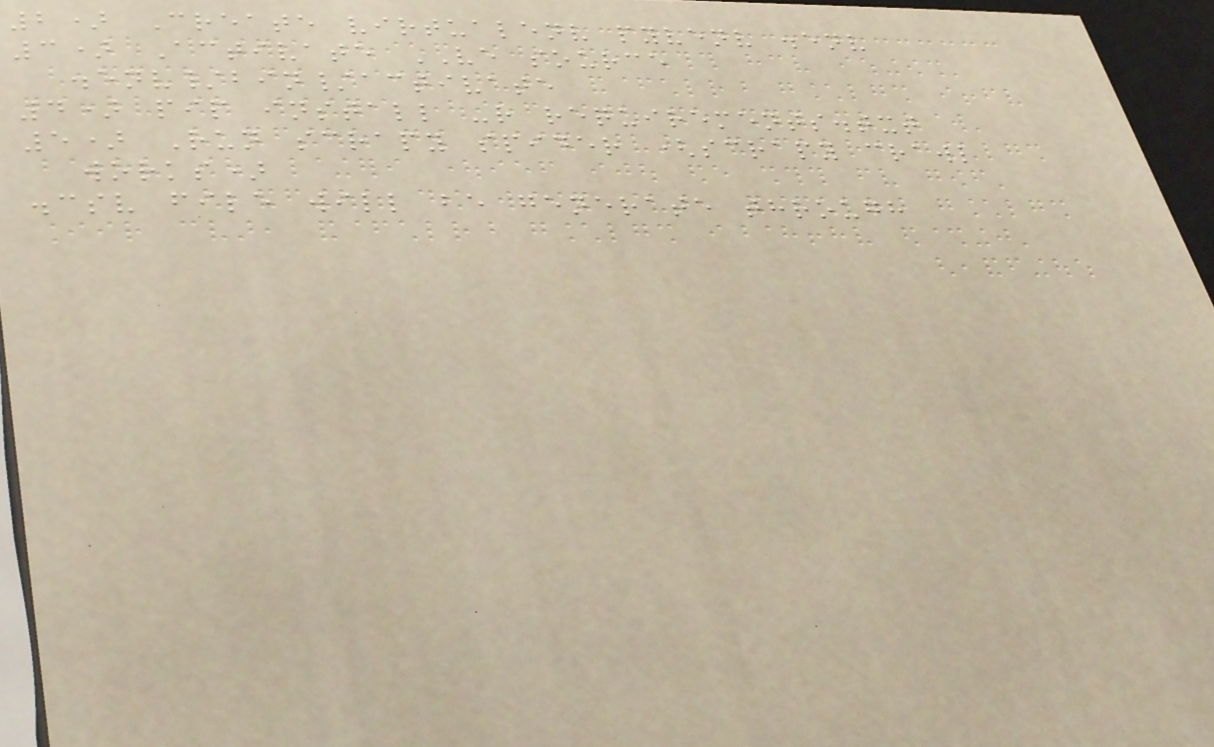2) Create virtualenv pyvenv .env
3) Activate VE source
.env/bin/activate
4) pip install -r requirements.txt
5) Run scrapy spider (scrapy crawl
works)
.csv file will be generate through
